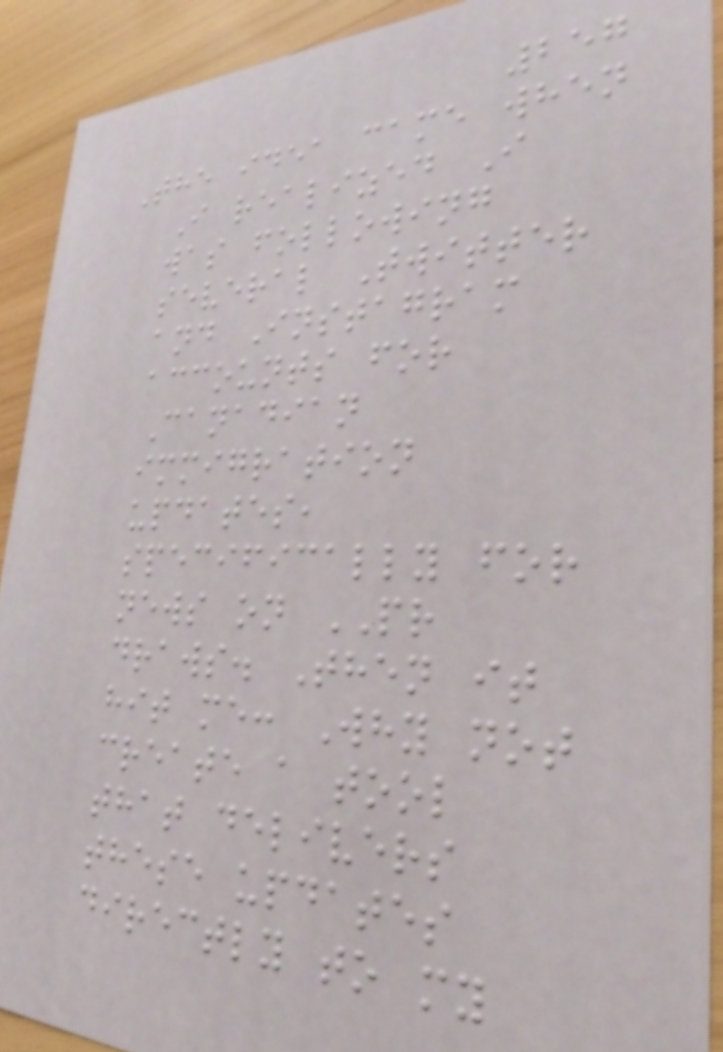257
The idea came when
I realized I
was following
several Twitter
and Instagram
accounts for
Canadian
immigration
updates,
specifically for
news on PR
draws. Then it
hit me: Why not
create a tool
that delivers
these updates
directly to my
